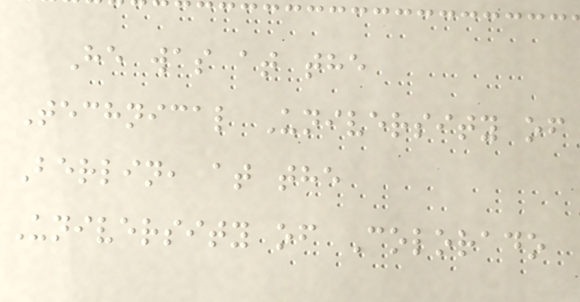He was at the
Technical University of
Berlin, at the
University of Colorado
